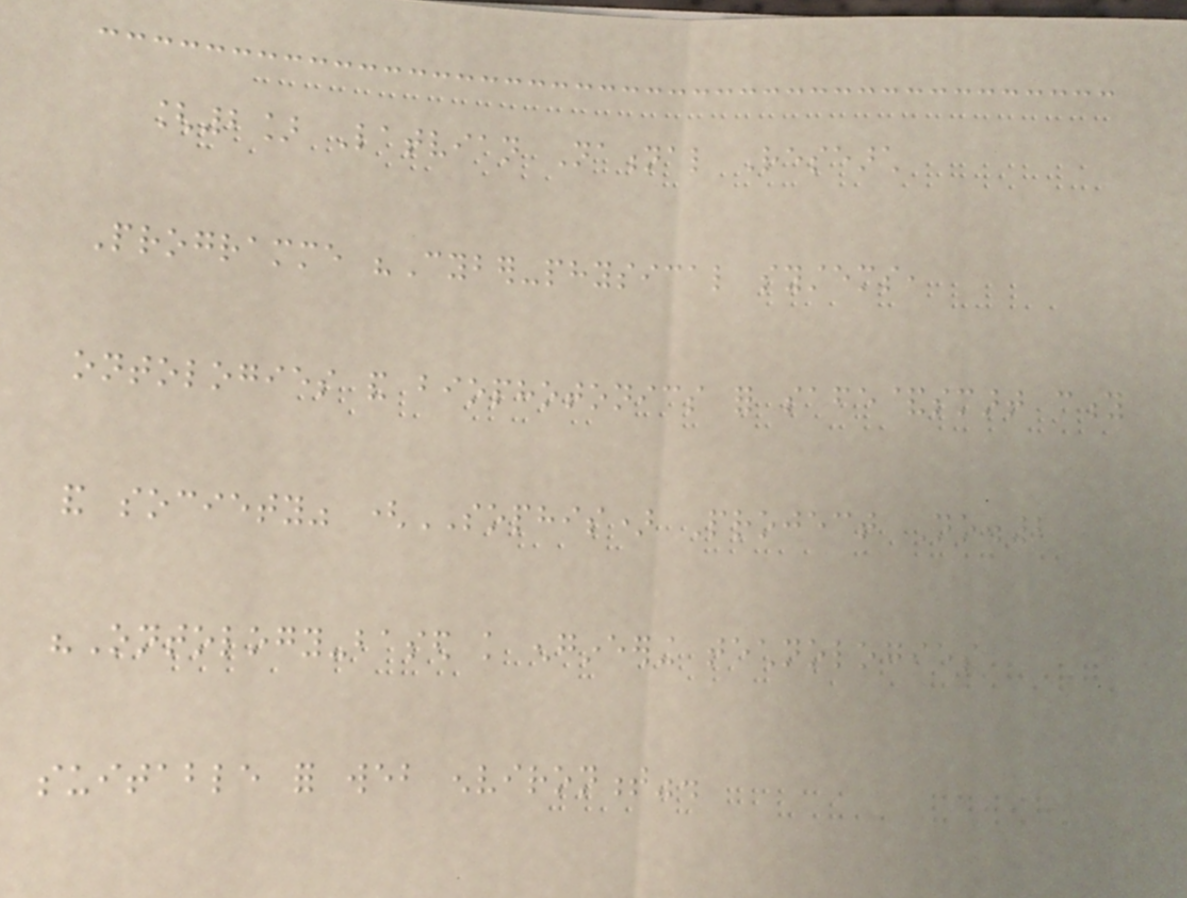[2] Latvian National Research
Programme "Cyber-physical systems,
ontologies and biophotonics for safe&smart city
and society" (SOPHIS) Project No.2
"Ontology-based knowledge engineering technologies
suitable for web environment".
